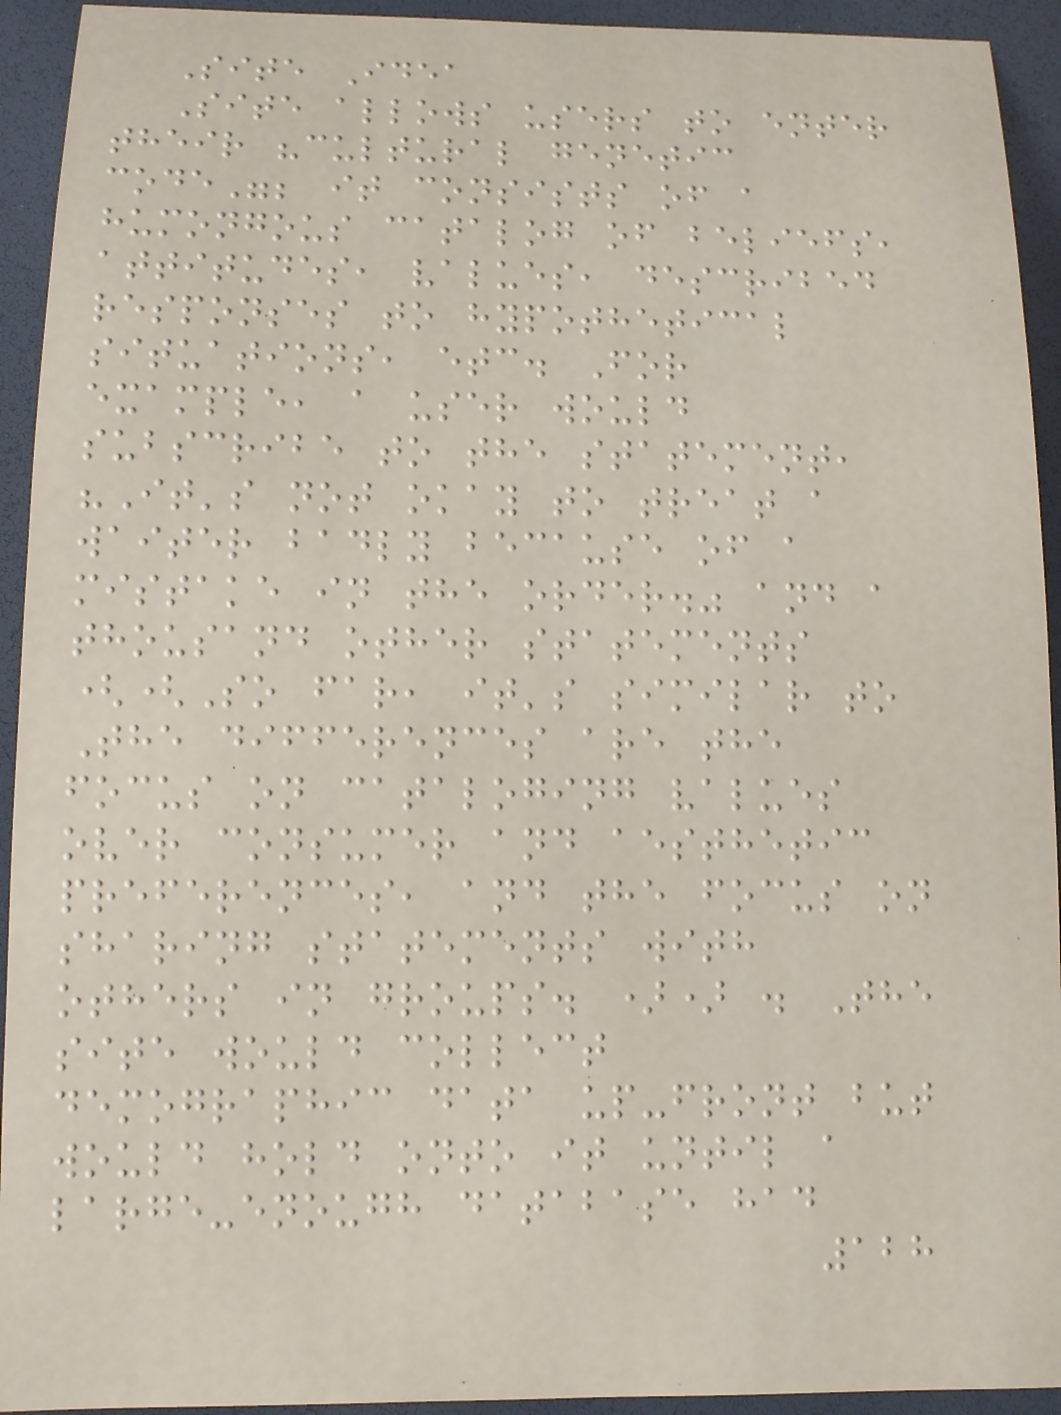Site Idea
Site allows users to enter
their "cultural genetic
code"; it consists of a
humongous catalog of beliefs,
attitudes, values, described
responses to hypothetical
situations, etc. For
example, a user would
subscribe to the statement,
"It's not okay to treat a
waiter badly because of a
mistake in the order." and a
thousand other statements
((So far, it's similar to
The differences are the
focus on cataloging values
over consumer and aesthetic
preferences, and the focus on
sharing statements with
others in groups. )) . The
site would collect
demographic data up-front but
would hold onto it until a
large-enough database had
128
